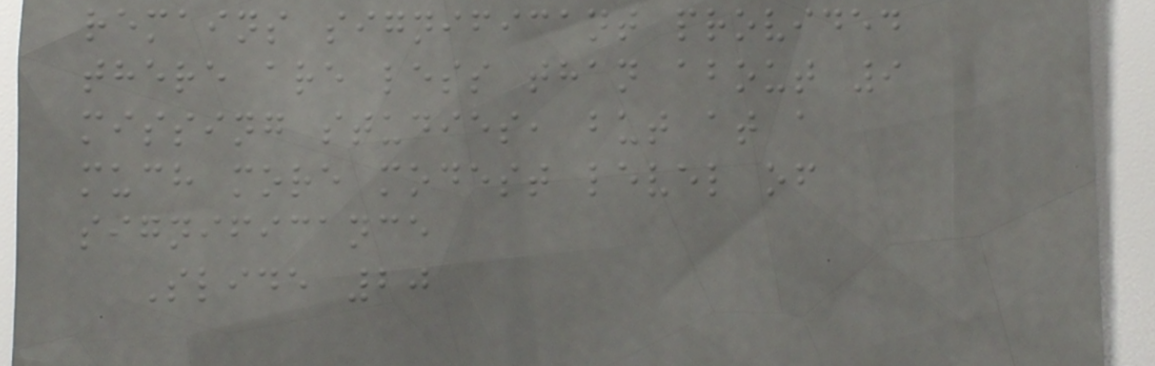remains significant provided
there are less than about 9
missing studies, but at a
much more modest level of
significance
Slide 20
